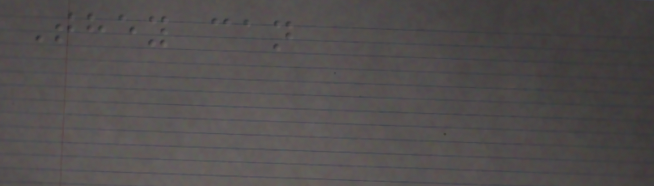They can
